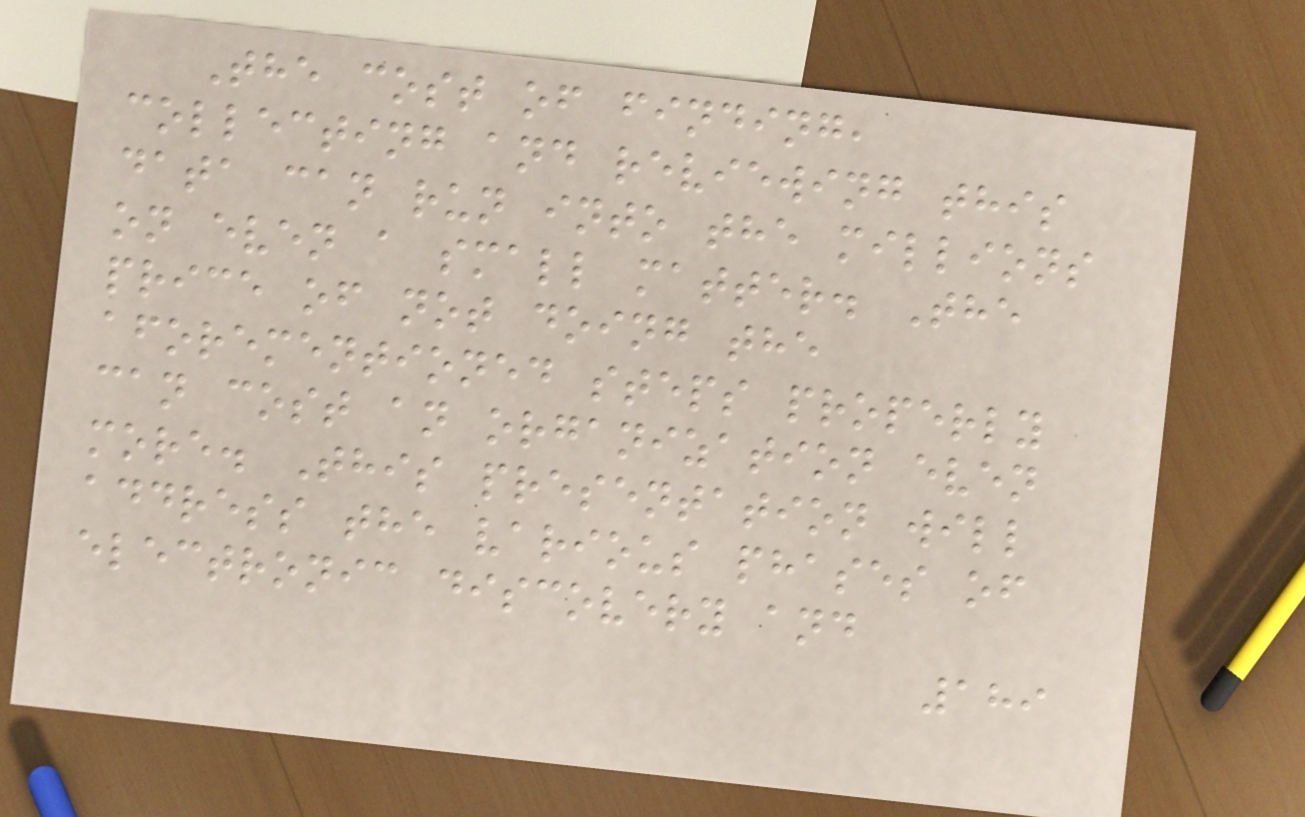The cost of finding,
collecting and reviewing this
data can run into the millions
on even a small matter. The
price of not doing the
aforementioned steps properly
can cost an organization even
more. This presentation will
address the various phases of
electronic discovery and
189
